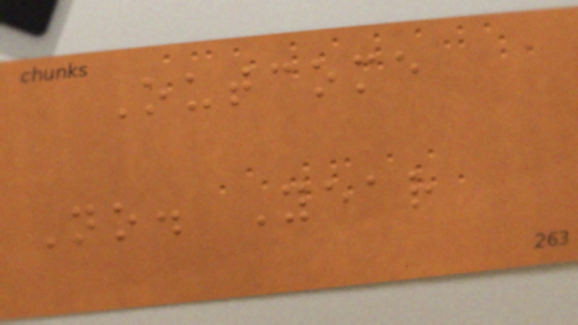Outcome
No. Year
